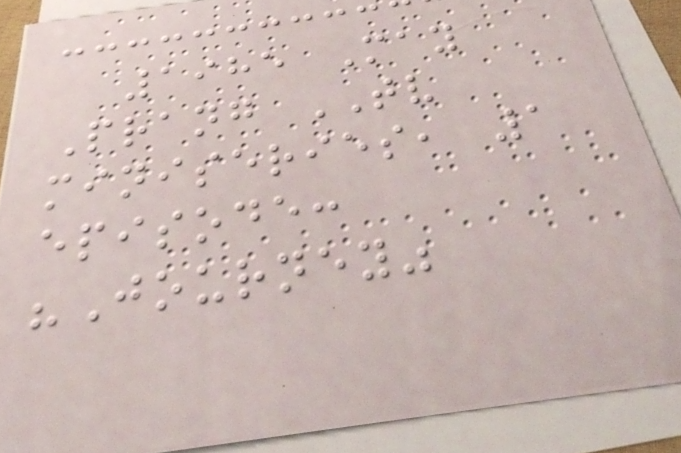1985 May
Prang TV
miniseries, 1
episode:
"Journey"
